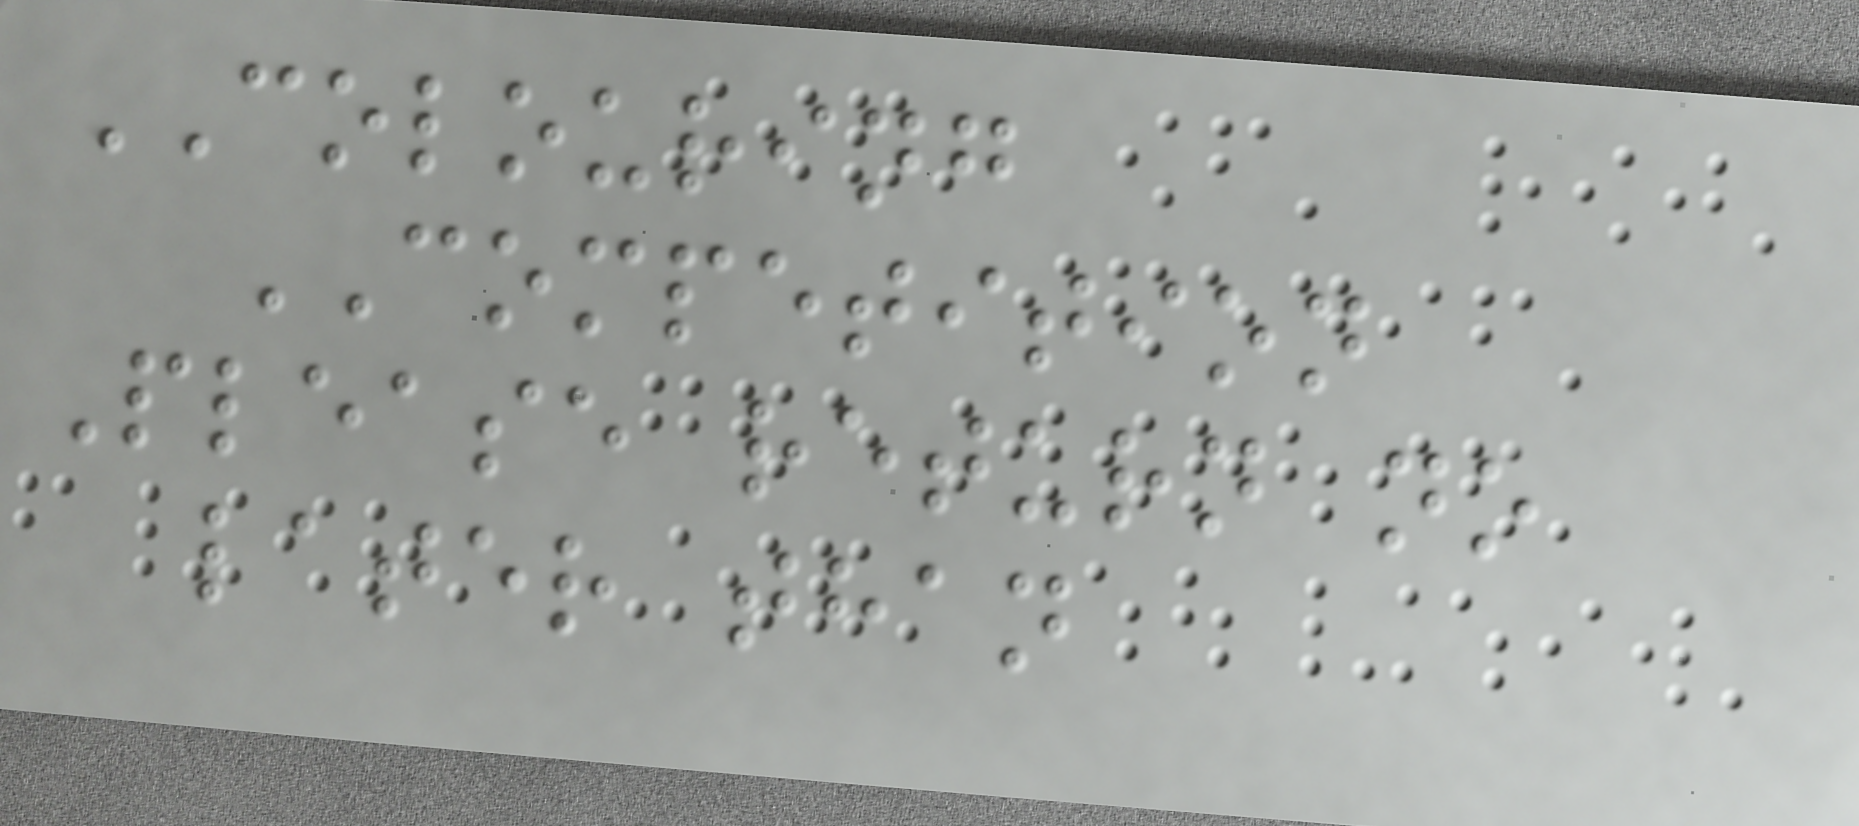COLOURING
COMPETITION
Please return no
later than
